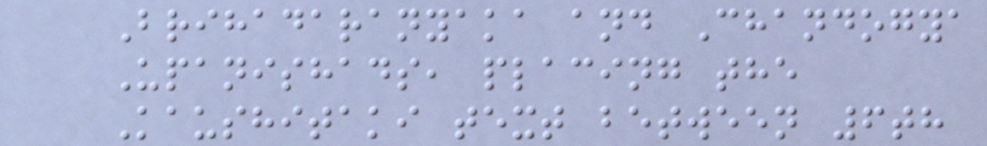Brihadaranyaka and Chandogya
Upanishads, placing the
Kaushitaki text between 6th
